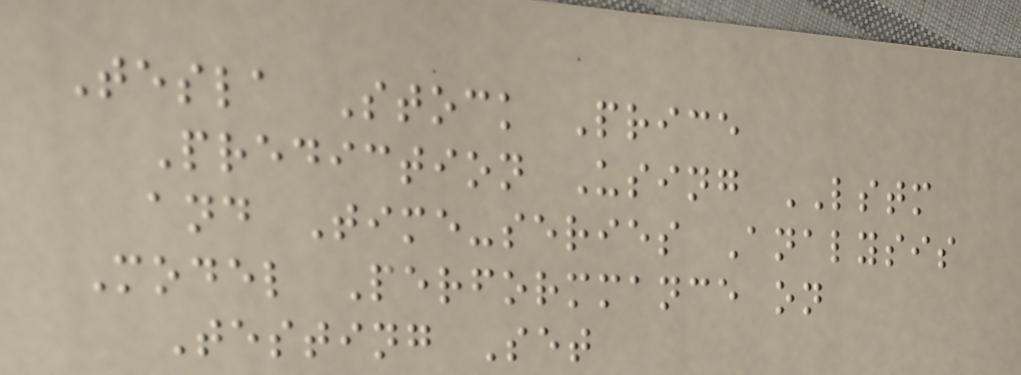Tesla Stock Price
Prediction Using LSTM
and Time-series Analysis
Model Performmance on
Testing Set
